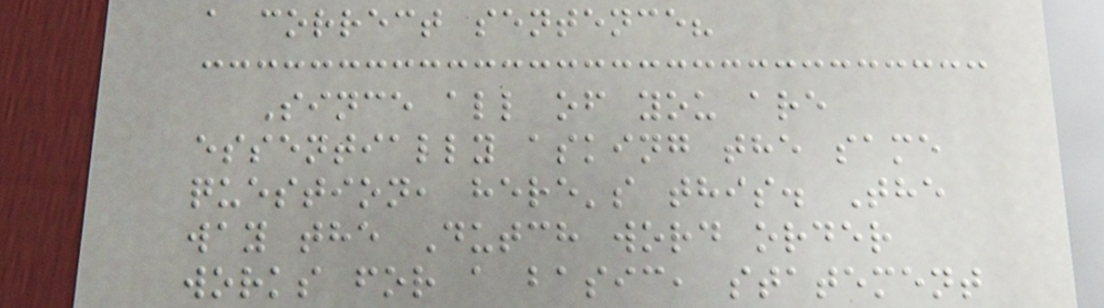a correct sentence?
Since all of you are
essentially asking the same
question, here's this. The
way the Dutch word order
works for a basic, statement
